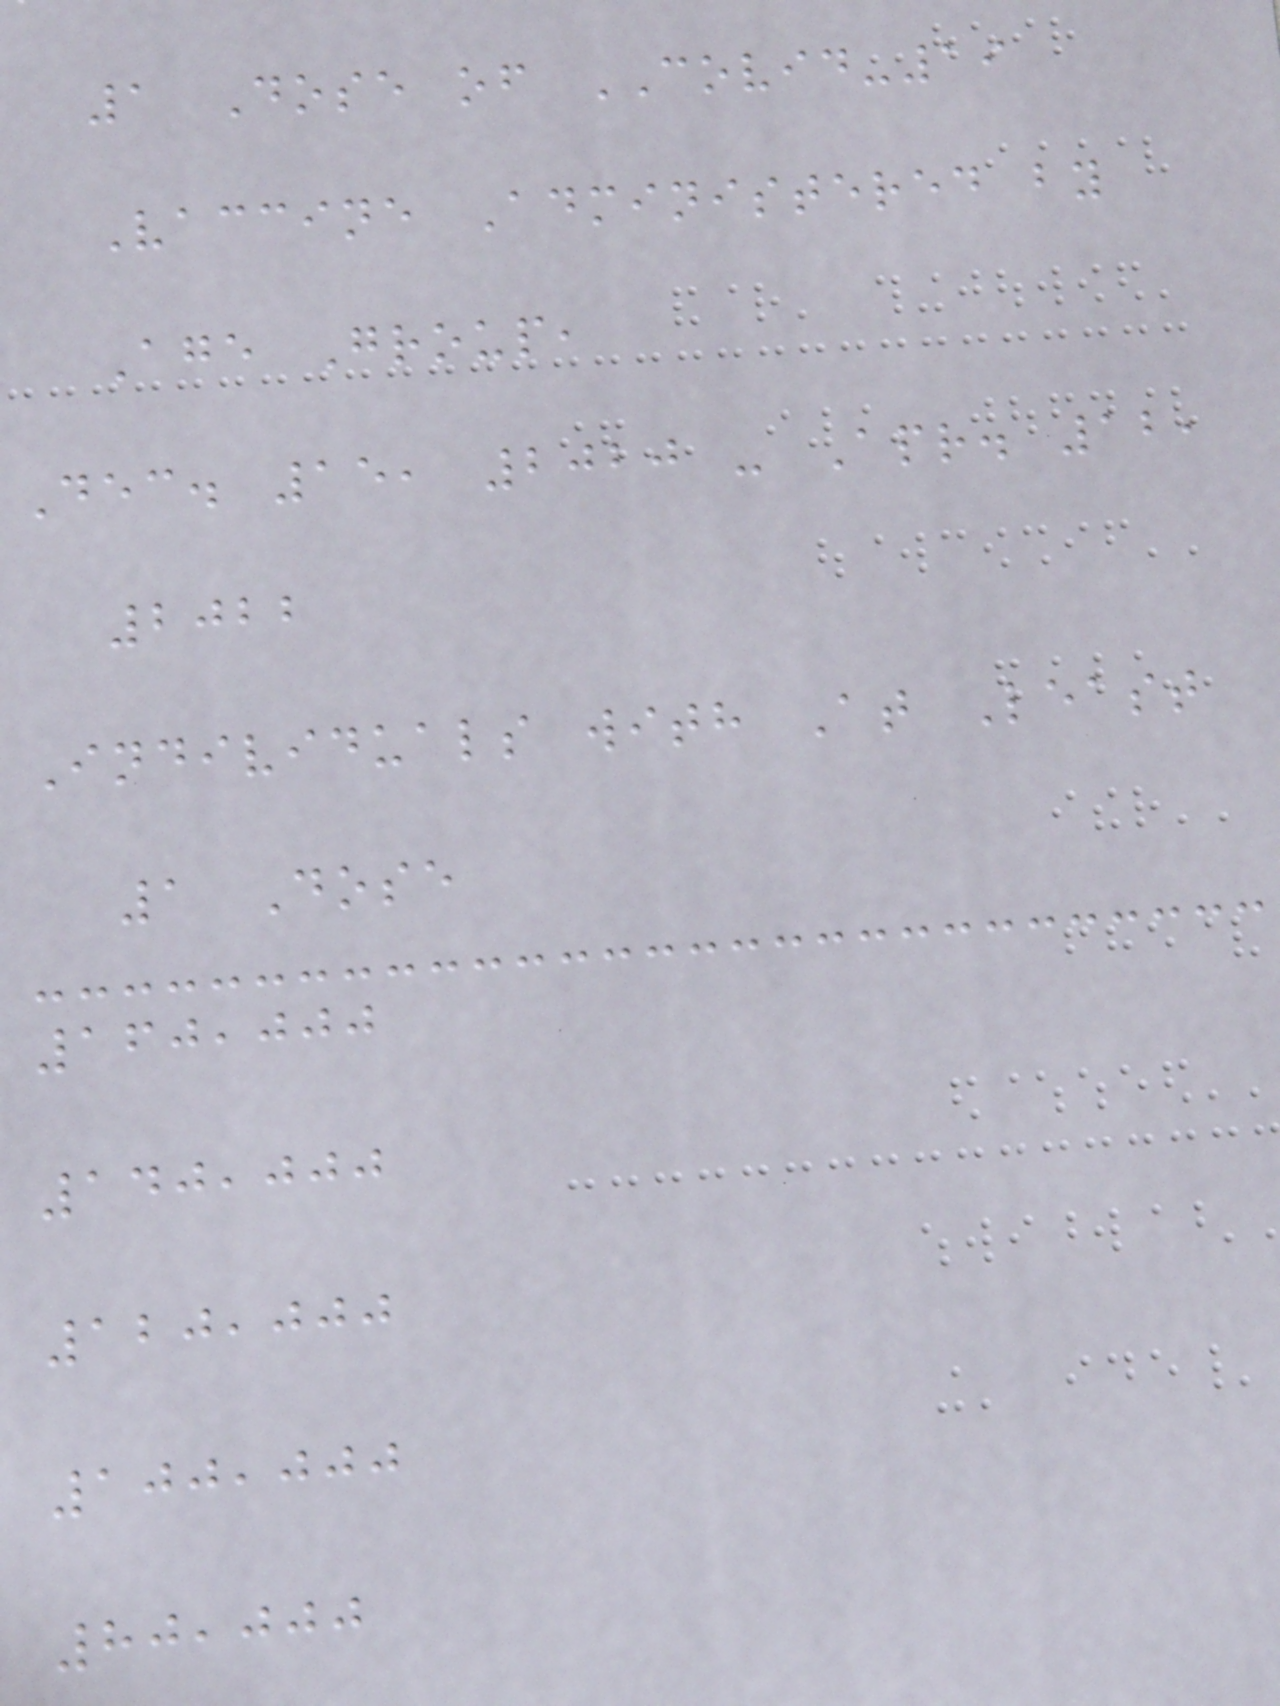1 Dose of COVID-19
Vaccine Administered by
Age Group,
Dec. 15, 2020 - Apr. 12,
2022
Individuals with At Least
1 Dose
160,000
140,000
120,000
100,000
80,000
